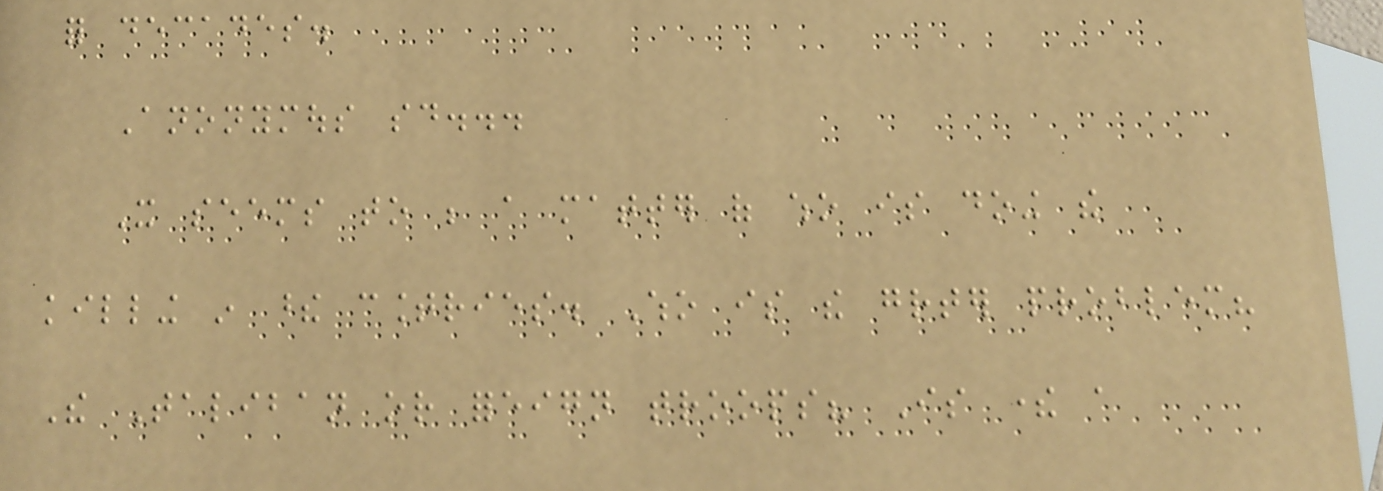for decades.
Anonymous said...
It seems to be a matter of who is doing the
killing in these countries. Who is the greater problem?
The Taliban or foreign troops? Is there a
